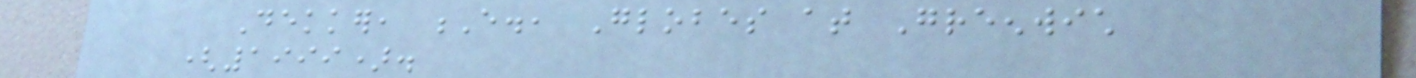Dekker, E., Globes at Greenwich
(1999).
